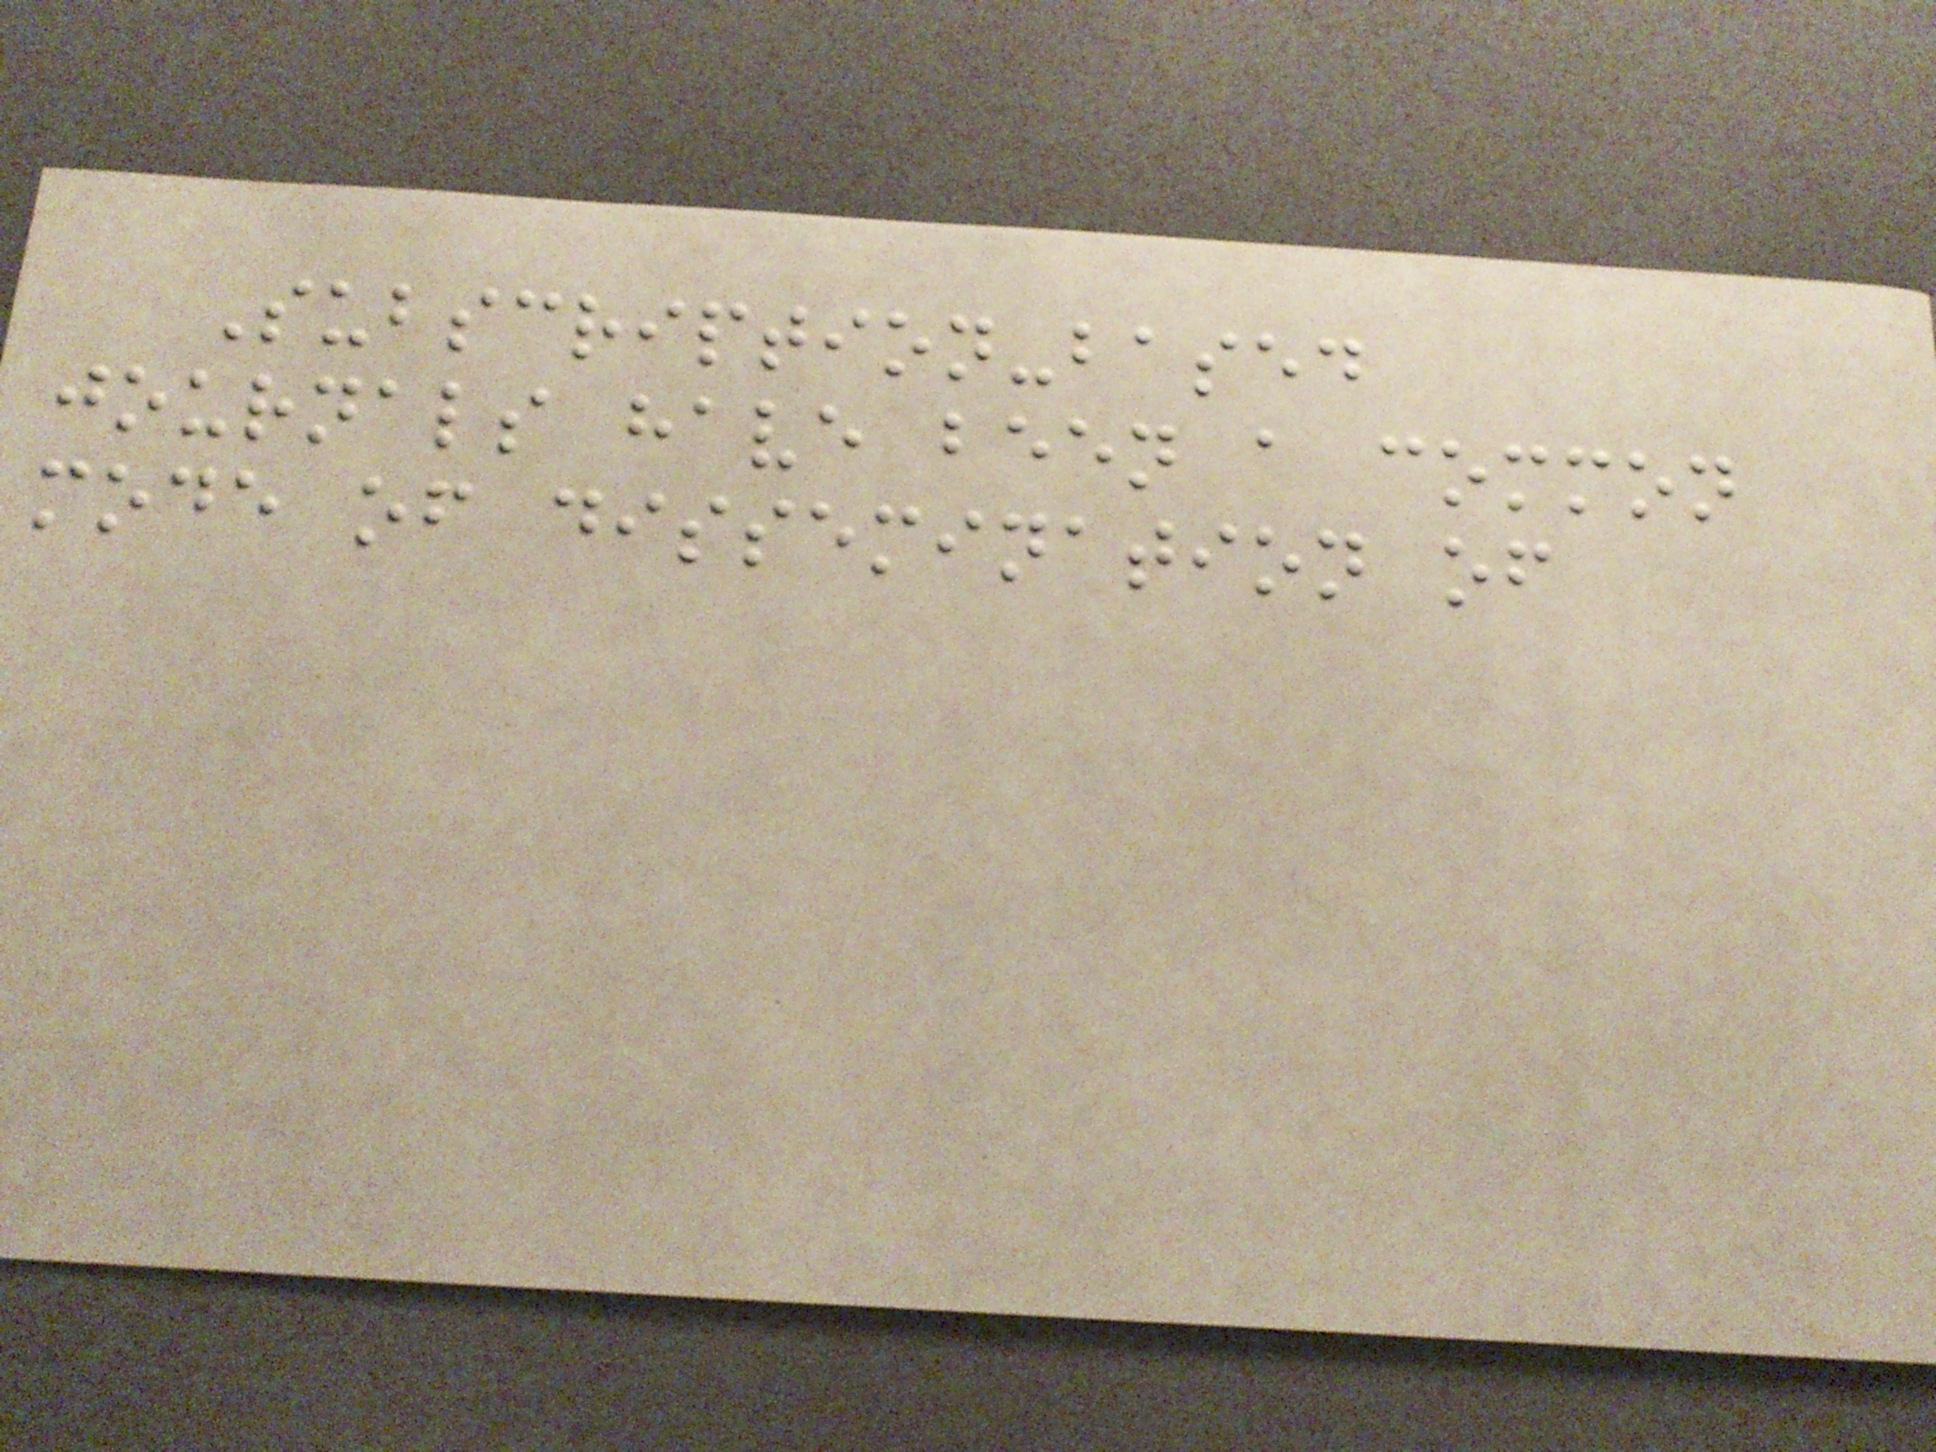Subscription-based
journals have been a common
mode of dissemination of
